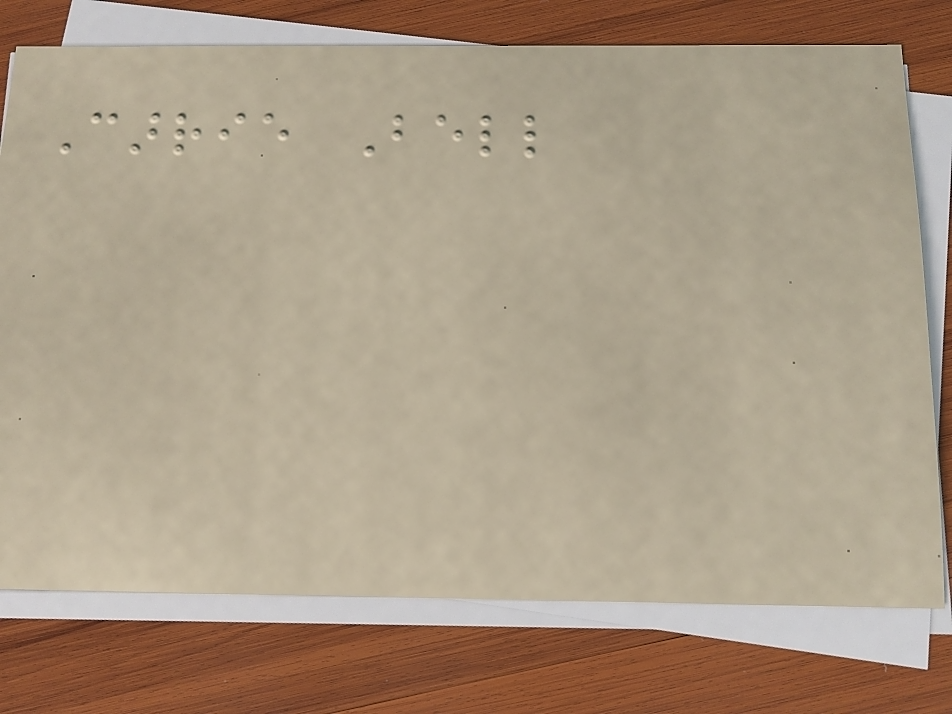Carrie Bell
